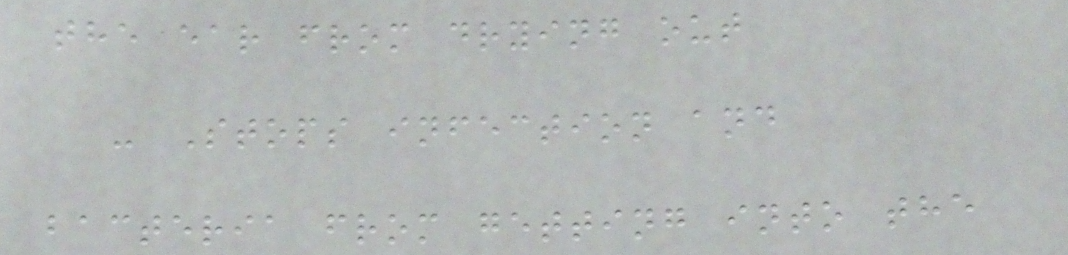the ear from drying out
- Stops infection and
bacteria from getting into the
